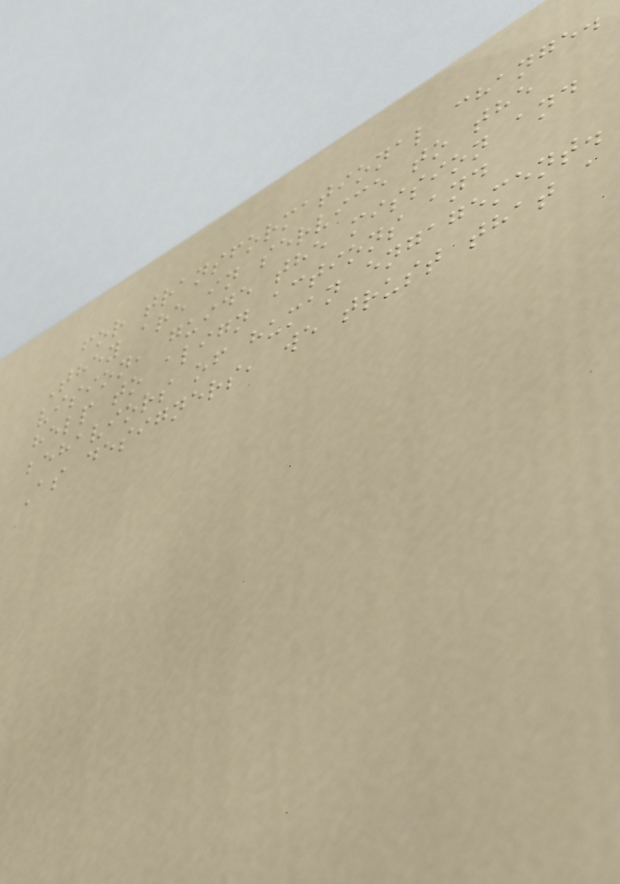for transformational change.
They are in service to the
vision, guide the mission and
help to align actions and
behaviors of human engagement.
As designers, we trust that a
